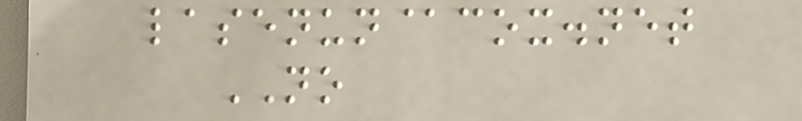lasenun@cox.net
NO
